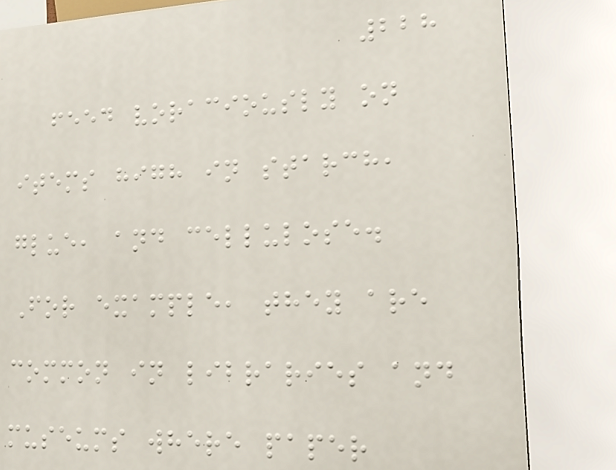228
feed voraciously on
items high in starch,
glue, and cellulose.
For example, they are
common in libraries and
museums where paper
